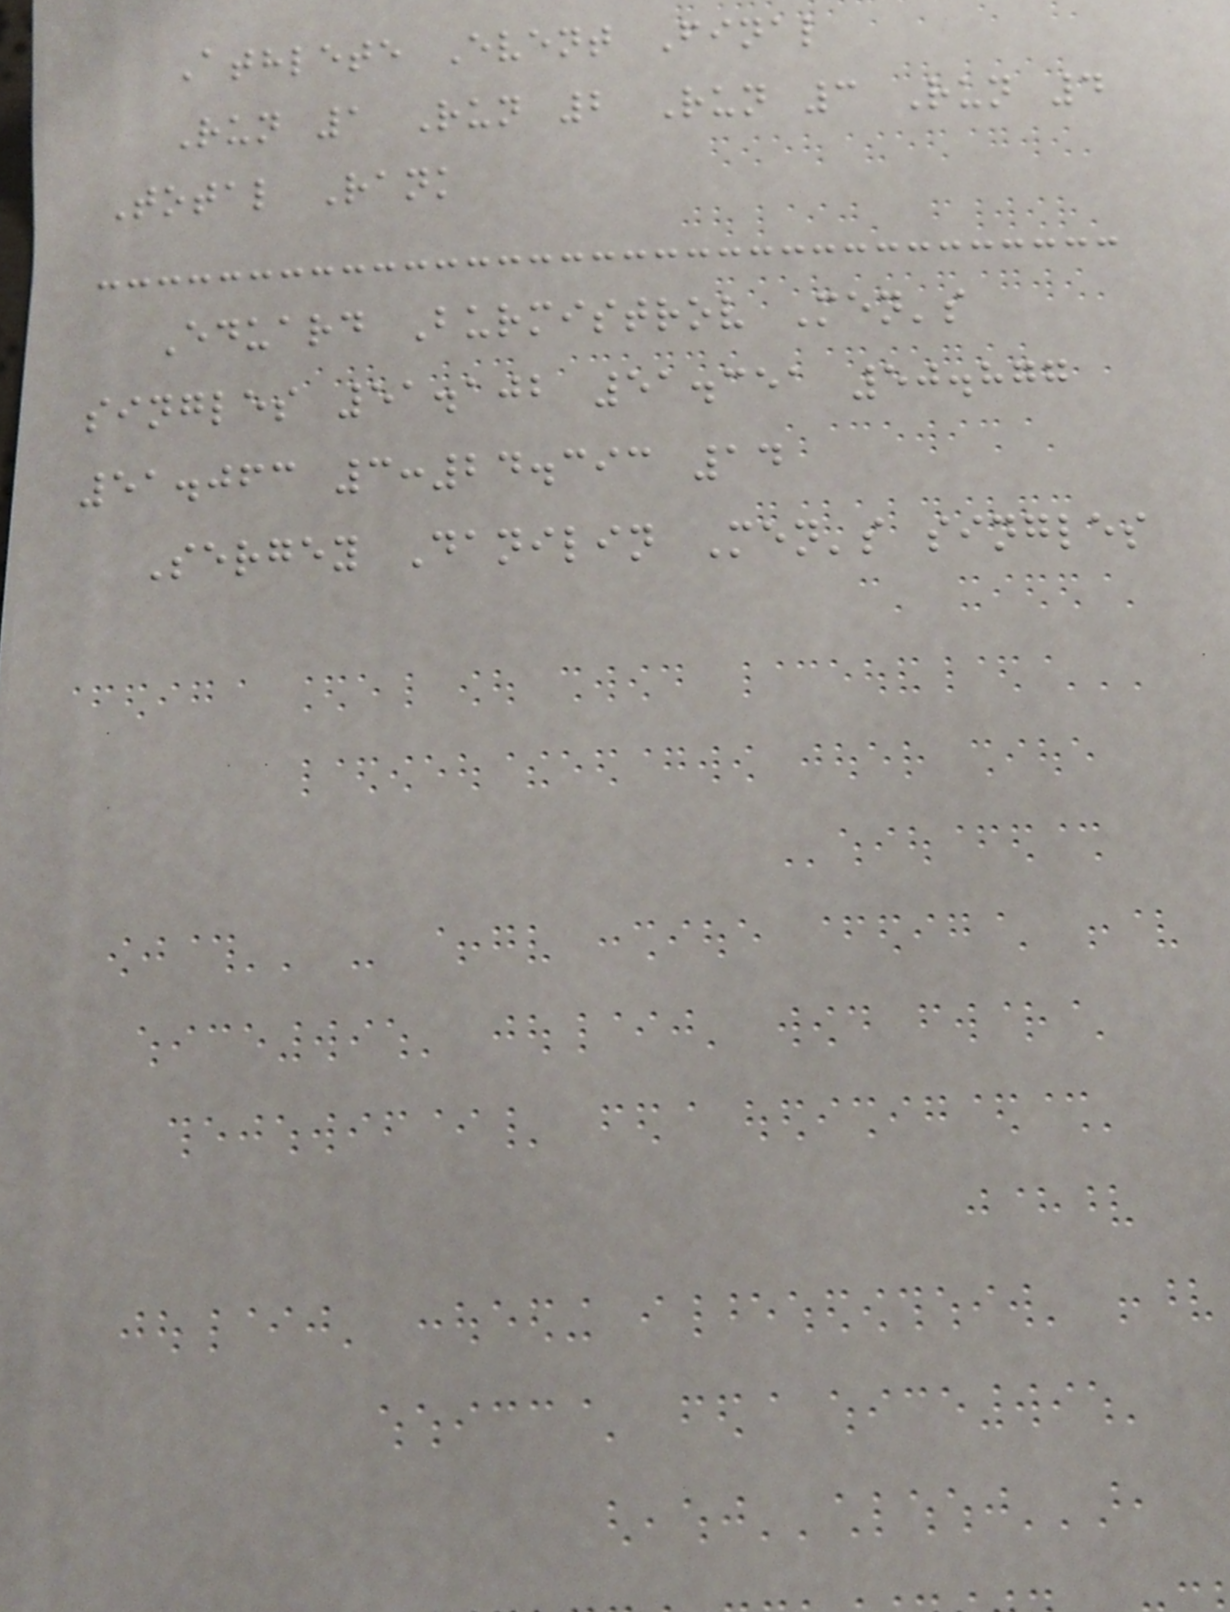Athlete Event Final
Run 1 Run 2 Run 3 Run 4
Total Rank
Eduard Burmistrov Men's
singles 51.102 51.351 50.877
51.063 3:24.393 14
Sergey Danilin Men's singles
